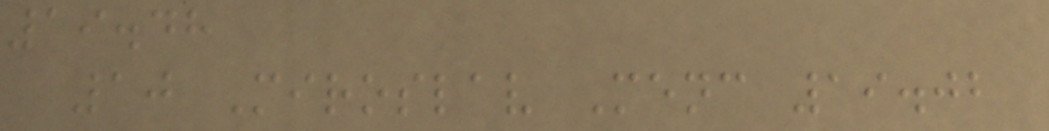19.48
10 Miroslav Menc 19.02
